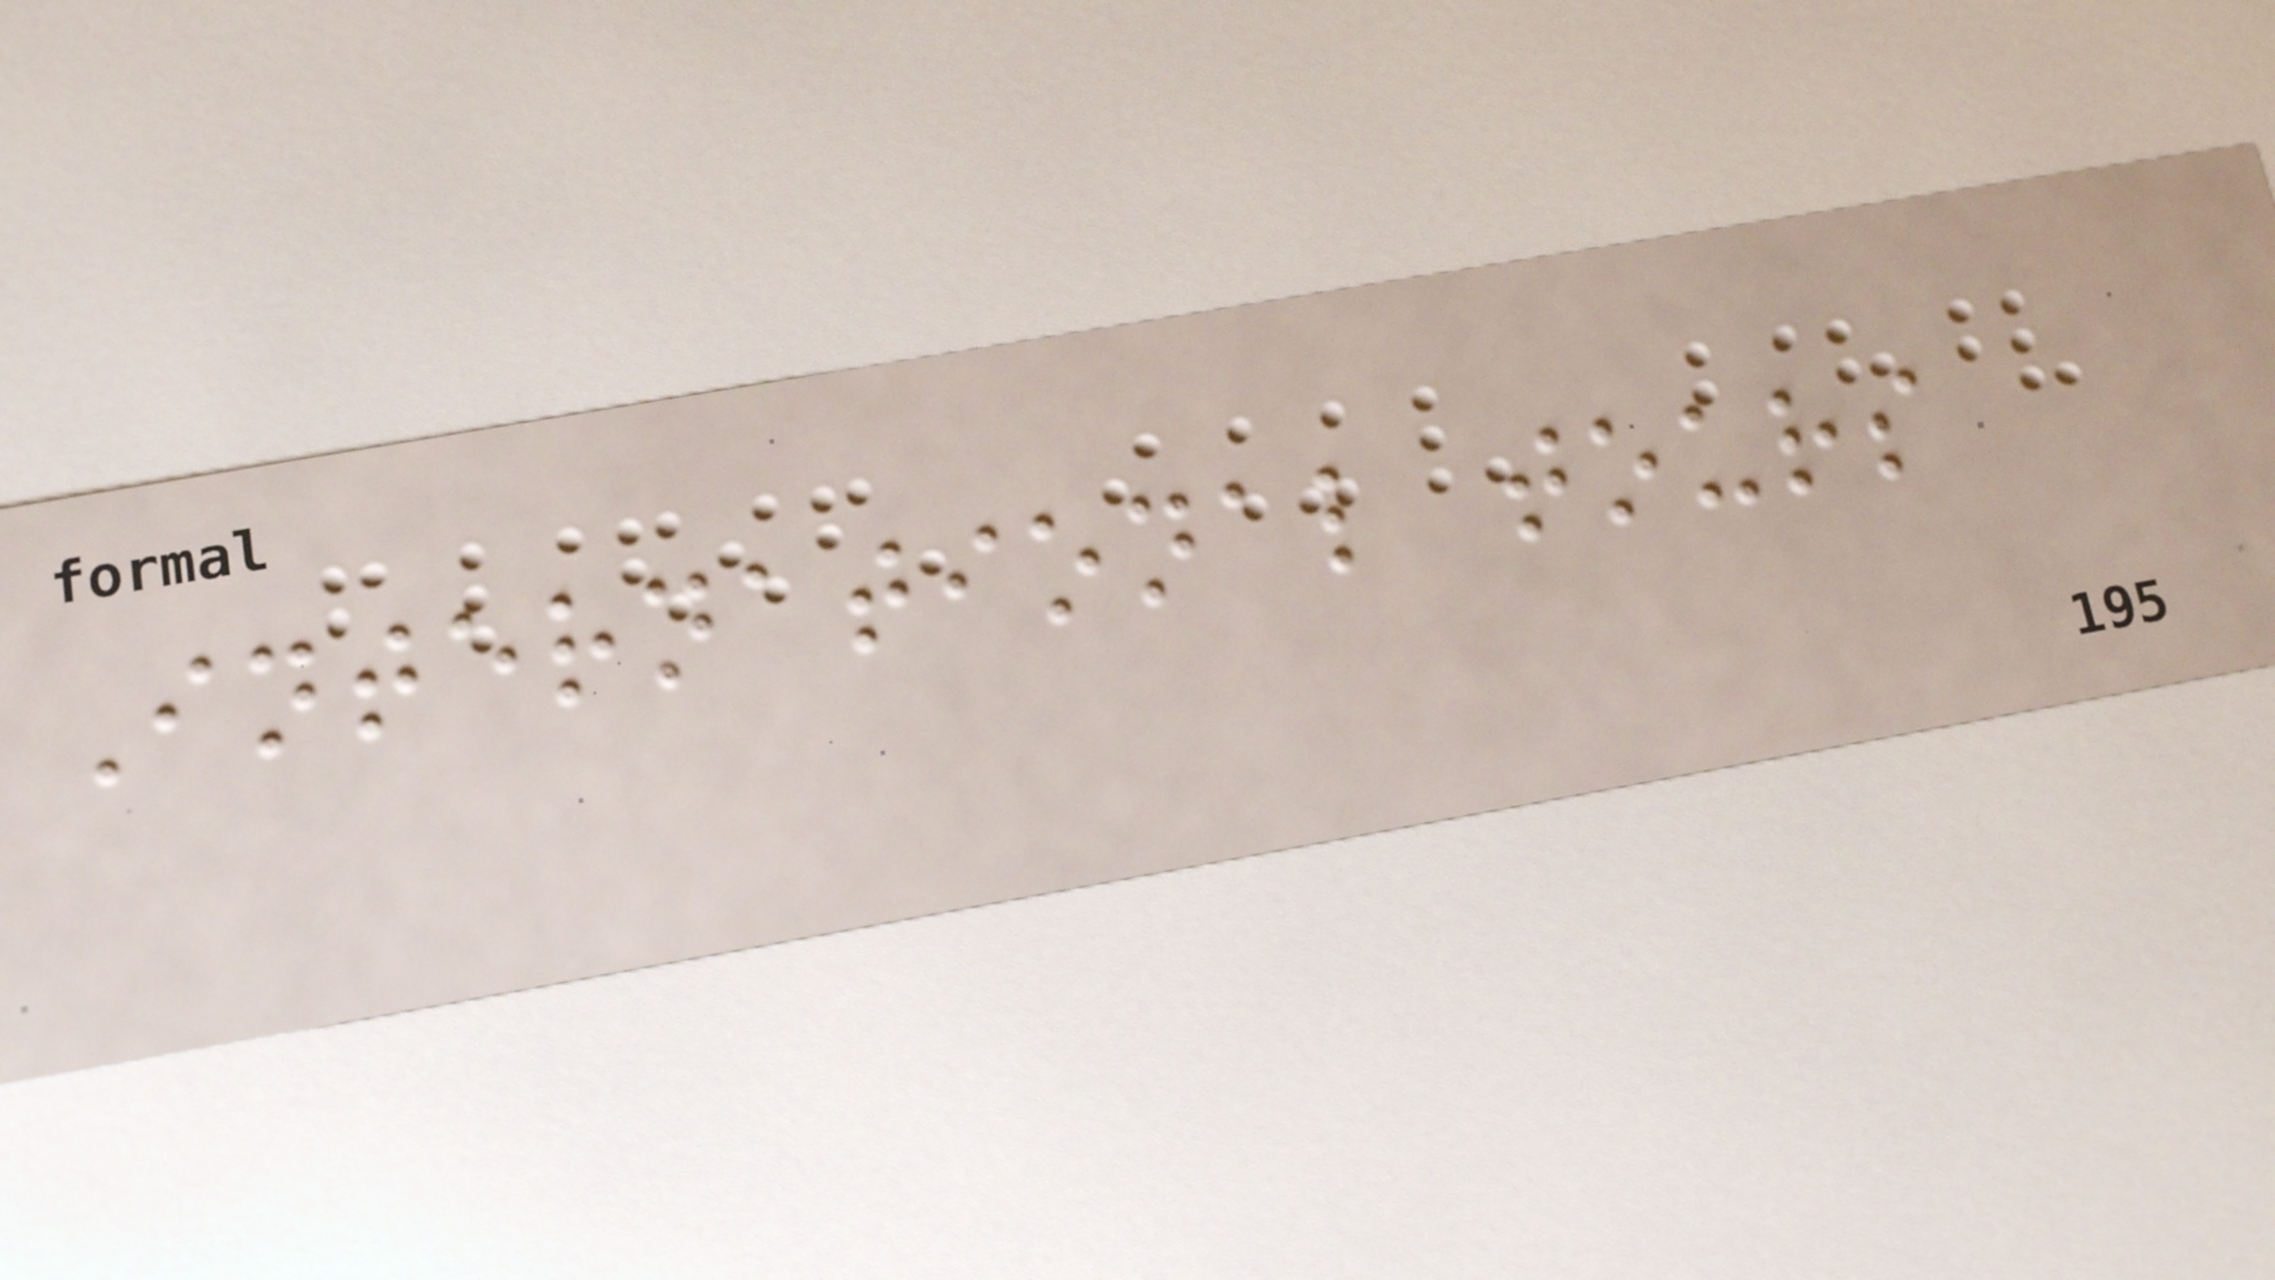International tours
